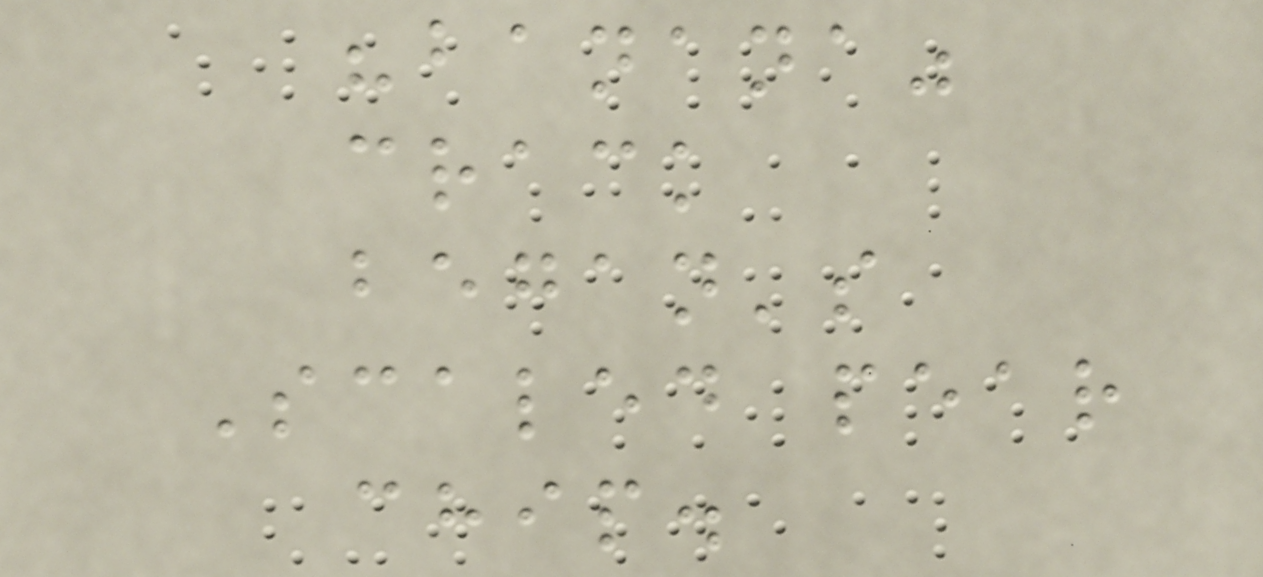"banana"
crack
began's
Scaled pear
chip.
